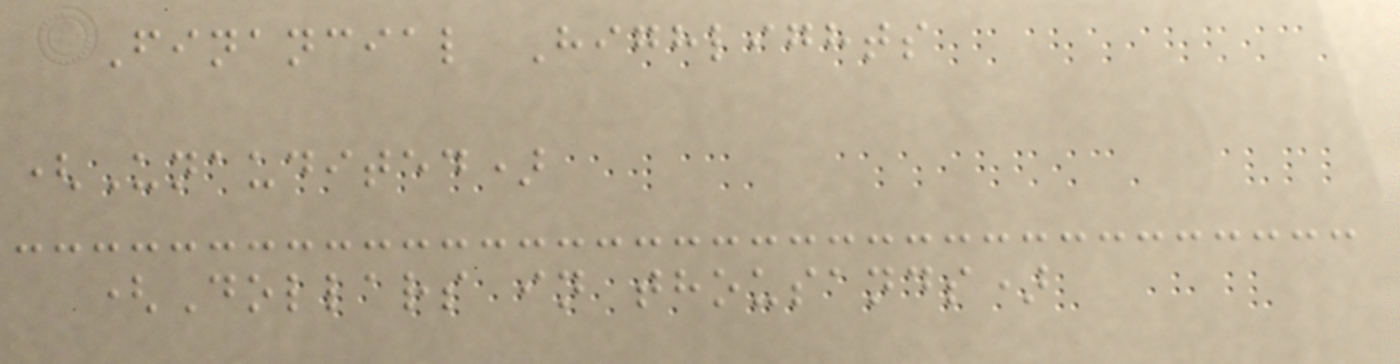Financial Highlights
(Unaudited)
(Dollars in thousands)
